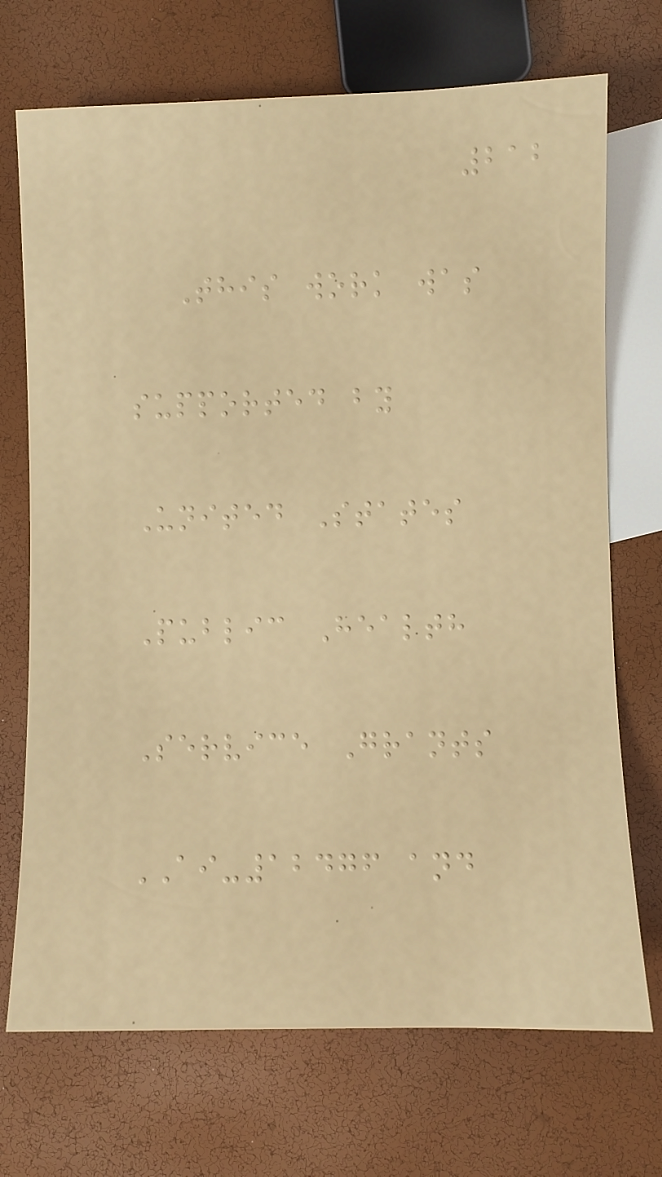212
This work was
supported by
United States
Public Health
Service Grants
AI-12476 and
